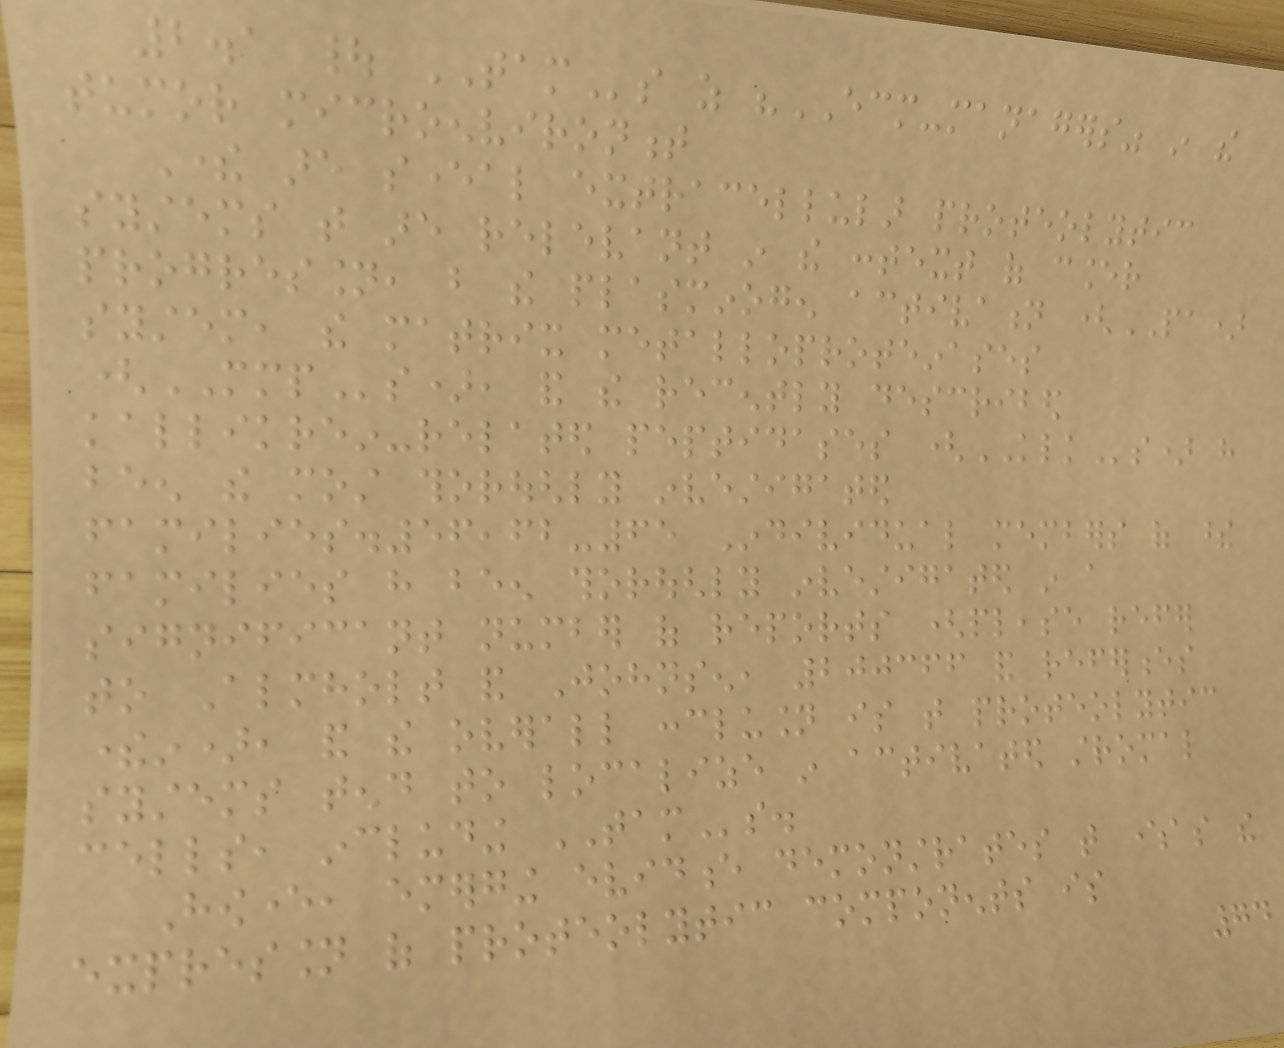2.1 | TAMs as "ECM-managers" in the
tumor microenvironment
There are several extracellular proteolytic
systems that are relevant in the context of cancer
progression, but the plasminogen activation (PA)
system, the matrix metalloproteinases
(MMPs), and the recently described
kallikrein-related peptidases (KLKs) have
been the most thoroughly investigated
families.56,62-65 Individual members of these
families have been thoroughly investigated in a
significant number of reports (please refer
to Almholt and Johnsen, 200366 and references
therein), and the overall conclusion is that proteolytic
systems tend to localize in activated stromal
cells, including TAMs.
However, emerging evidence demonstrates that whereas the
expression of proteolytic components is
74
